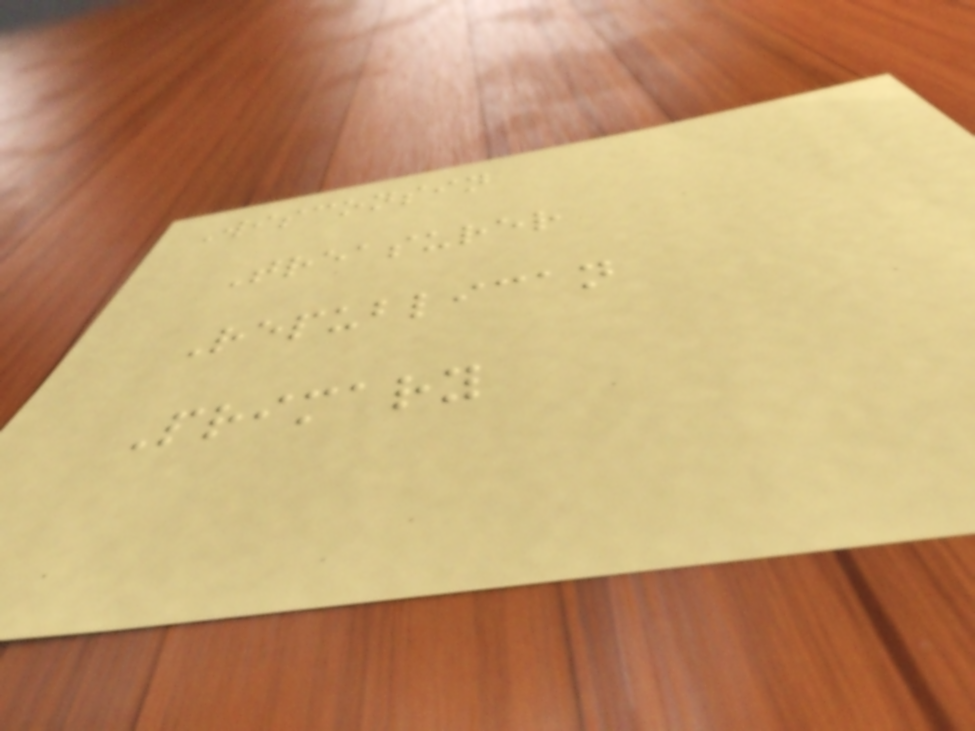Wisconsin
Treasurer
Republican
Primary
